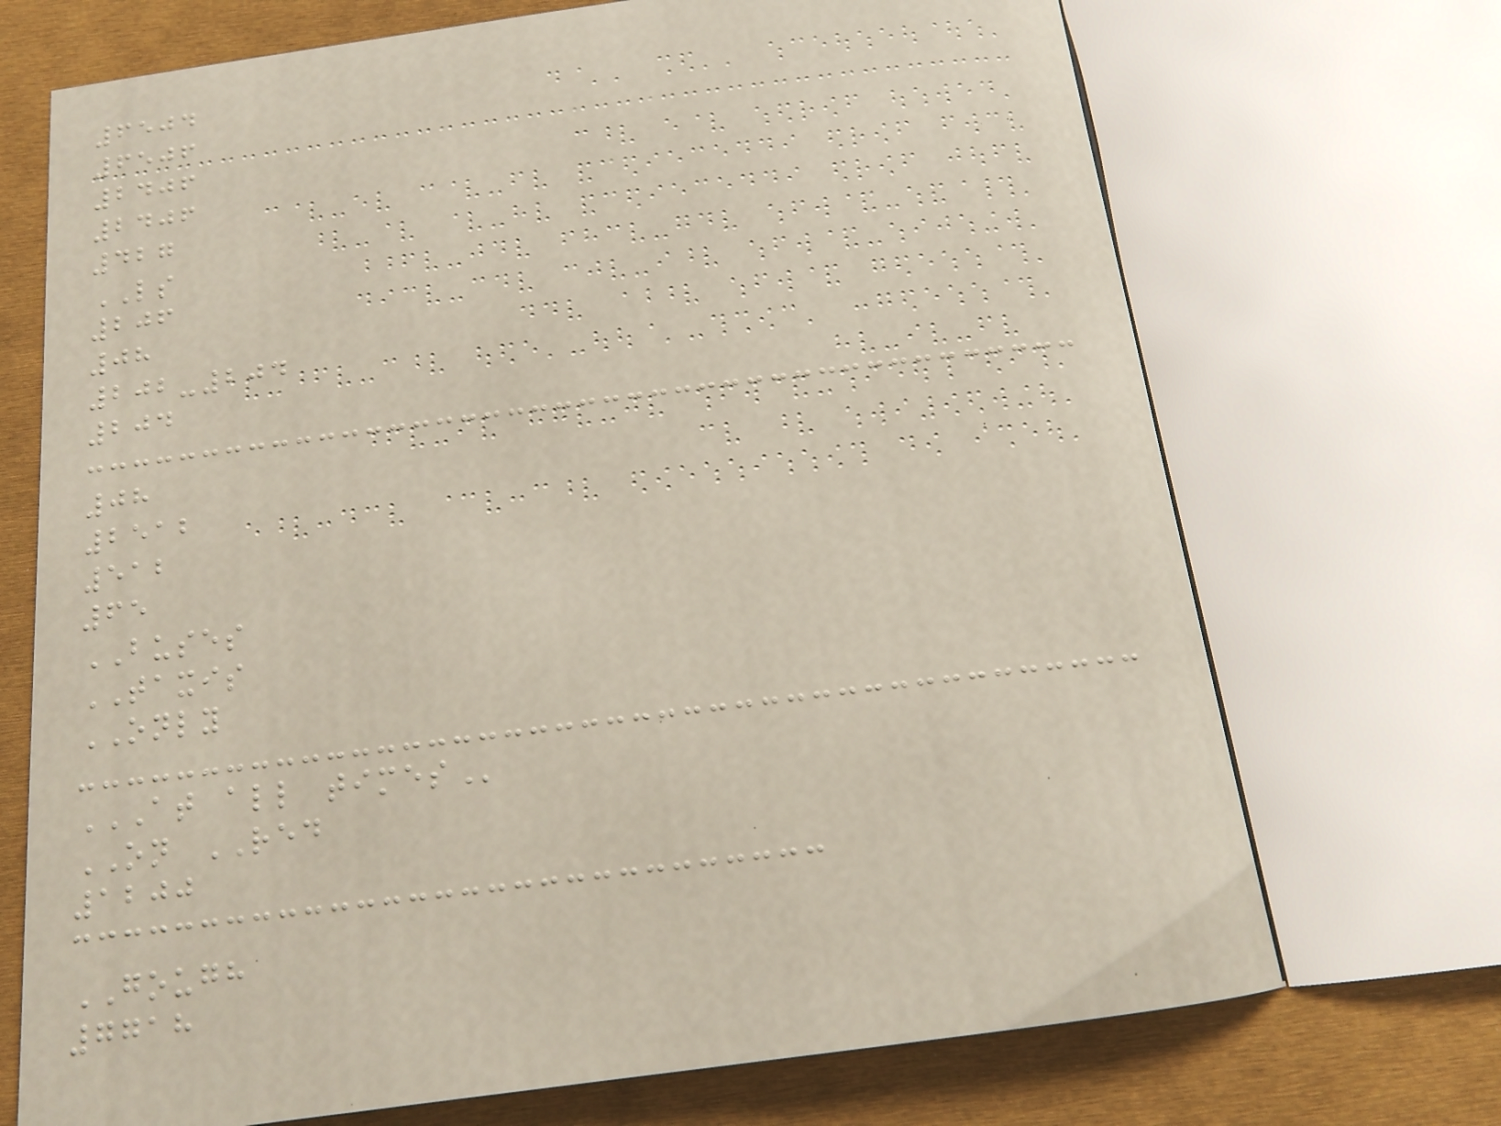6504
6506
2406
2406
427
LS
206
08
202-204
204
08
2512
512
65
BUSES
TAXIS
ONLY
AT ALL TIMES
ON RED
1200
GOUGH
7718
